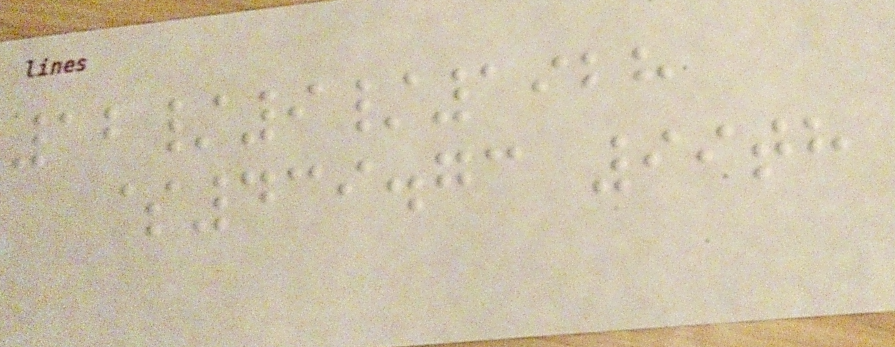12/9/1928
$439.73 99th
